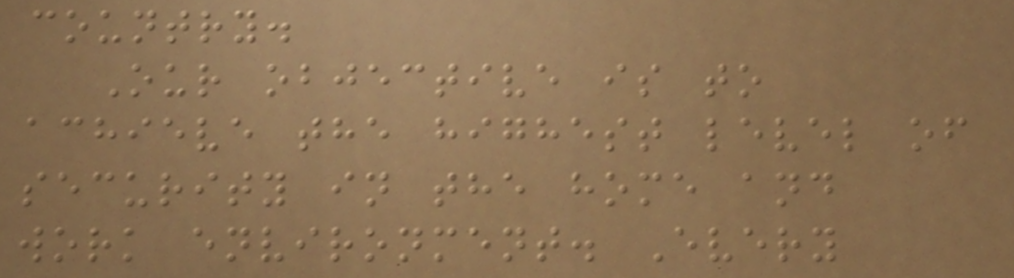country.
Our objective is to
achieve the highest level of
security in the home and
work environment. Every
